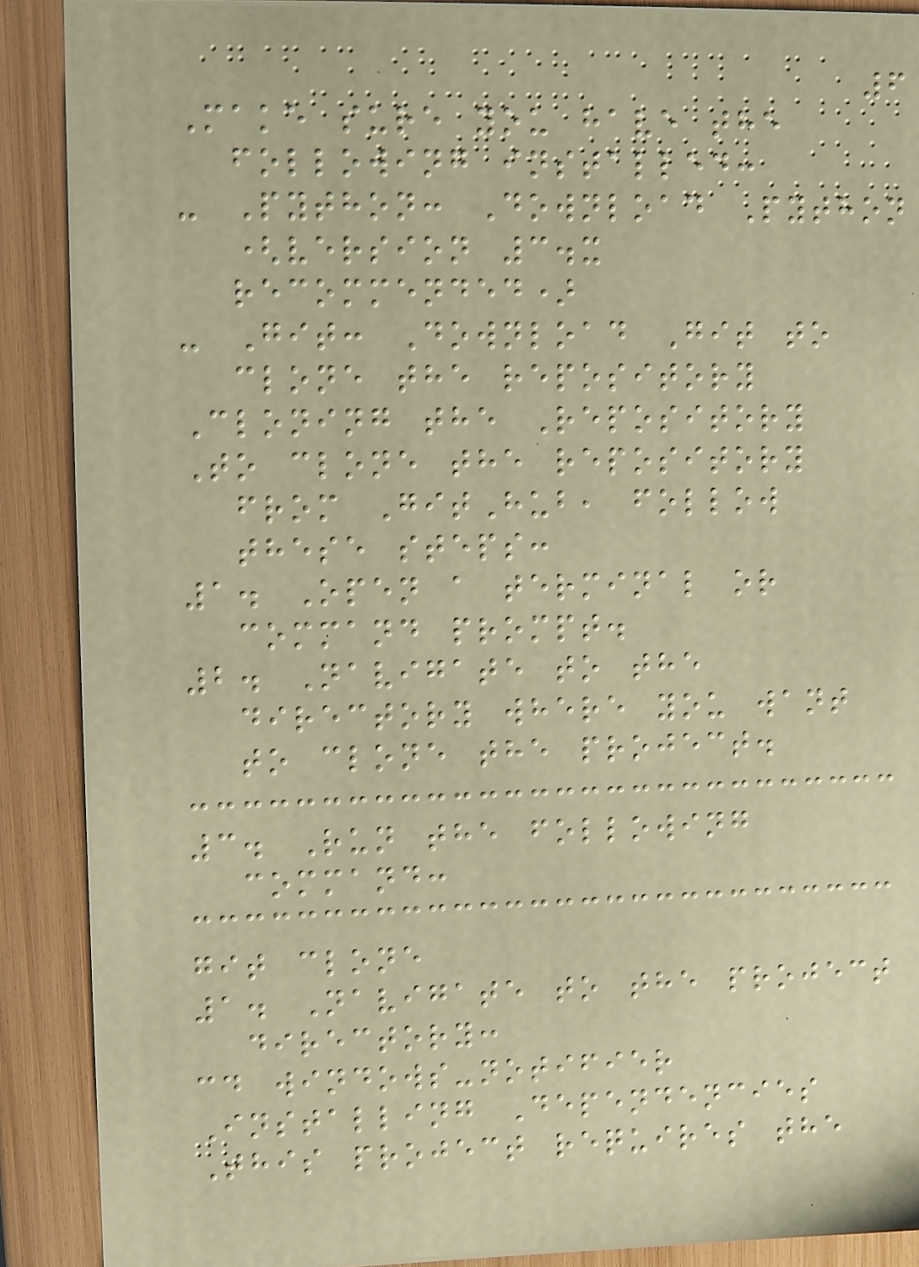6
Make sure you have the
following installed:
- Python: Download Python
(version 3.x
recommended)
- Git: Download Git to
clone the repository
Cloning the Repository
To clone the repository
from GitHub, follow
these steps:
1. Open a terminal or
command prompt.
2. Navigate to the
directory where you want
to clone the project.
3. Run the following
command:
git clone
1. Navigate to the project
directory:
cd windows-notifier
Installing Dependencies
This project requires the
